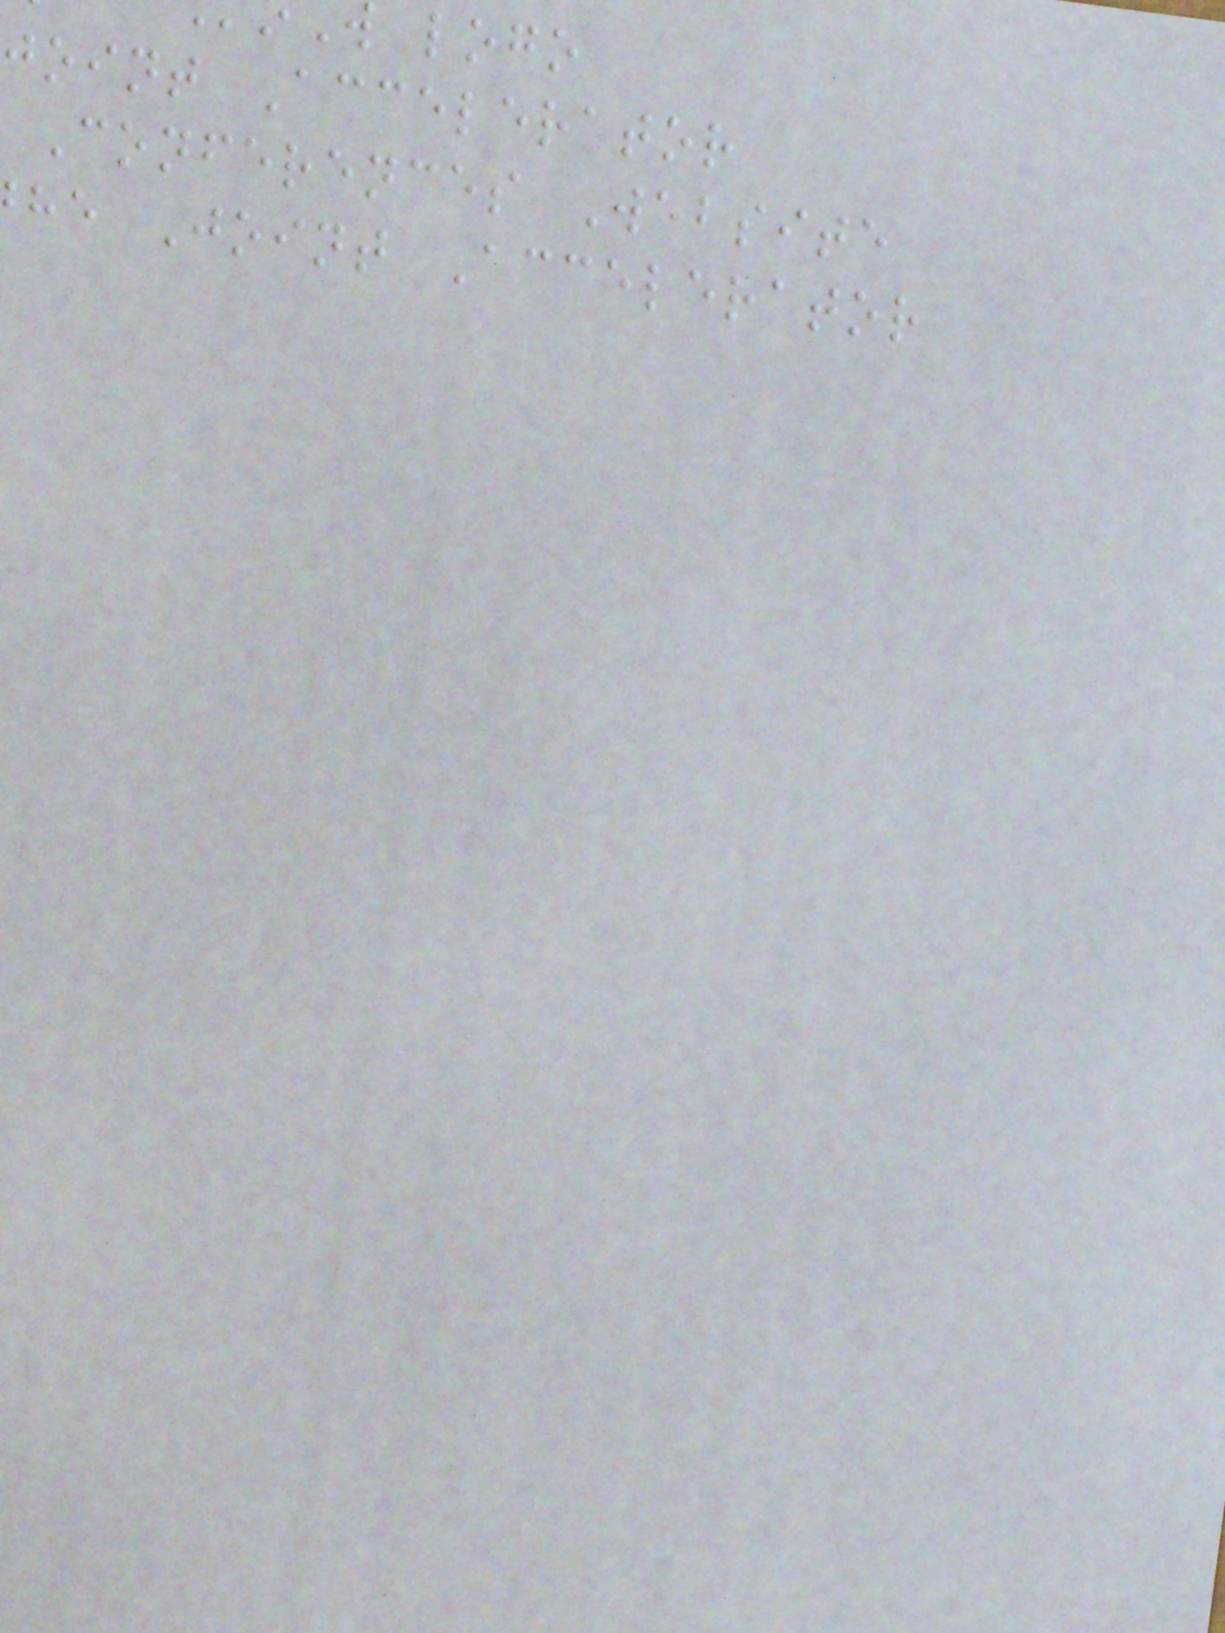logo
joint Accelerator
Conferences Website
he Joint Accelerator
